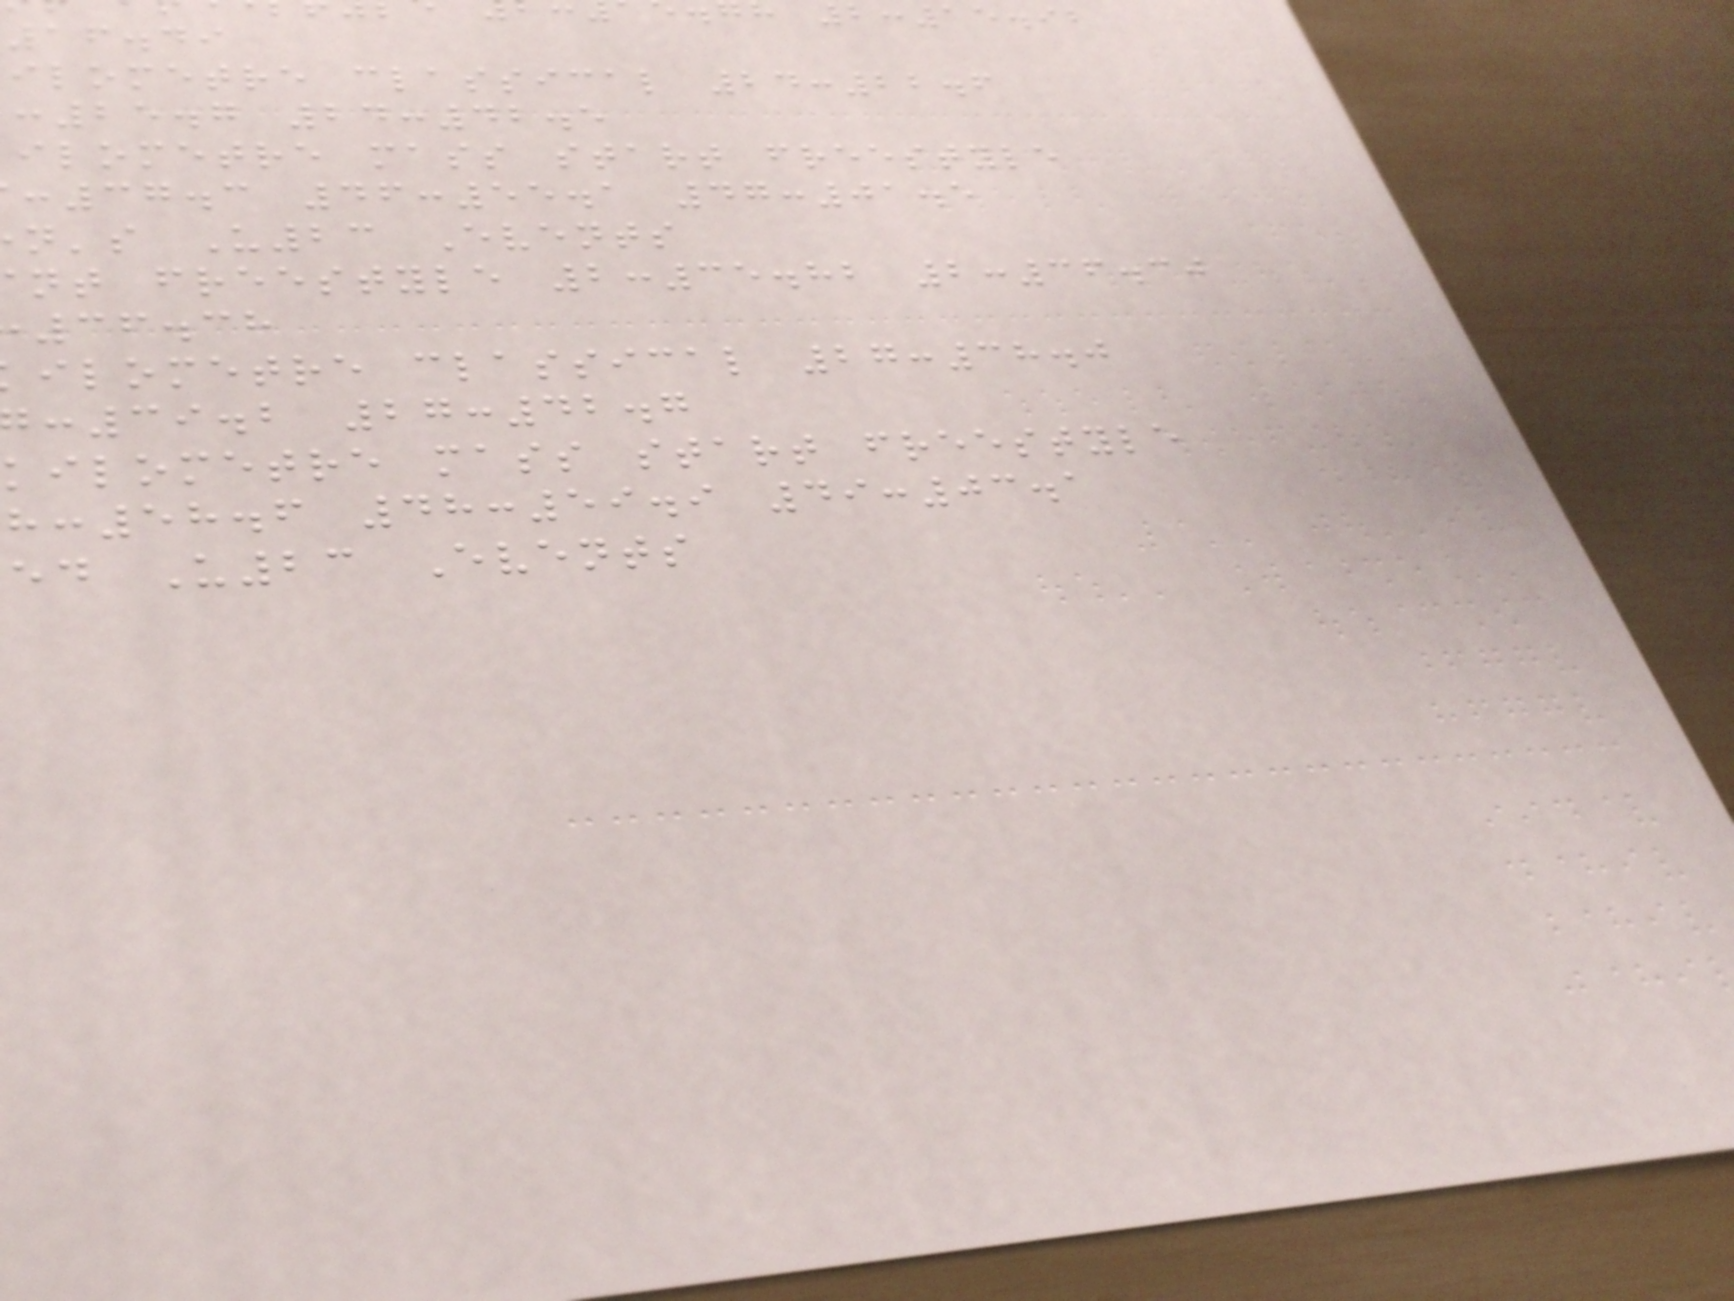16.49
ilometre classical 24:22.6
:25.7 24:42.5
ilometre mass start freestyle
:37.3 46:55.1 47:01.5
n's U23 Events
nt freestyle 2:35.82 2:36.30
36.38
ilometre classical 27:38.0
:39.2 27:42.7
kilometre mass start freestyle
:58.6 48:59.9 49:03.1
ed U23 Events
